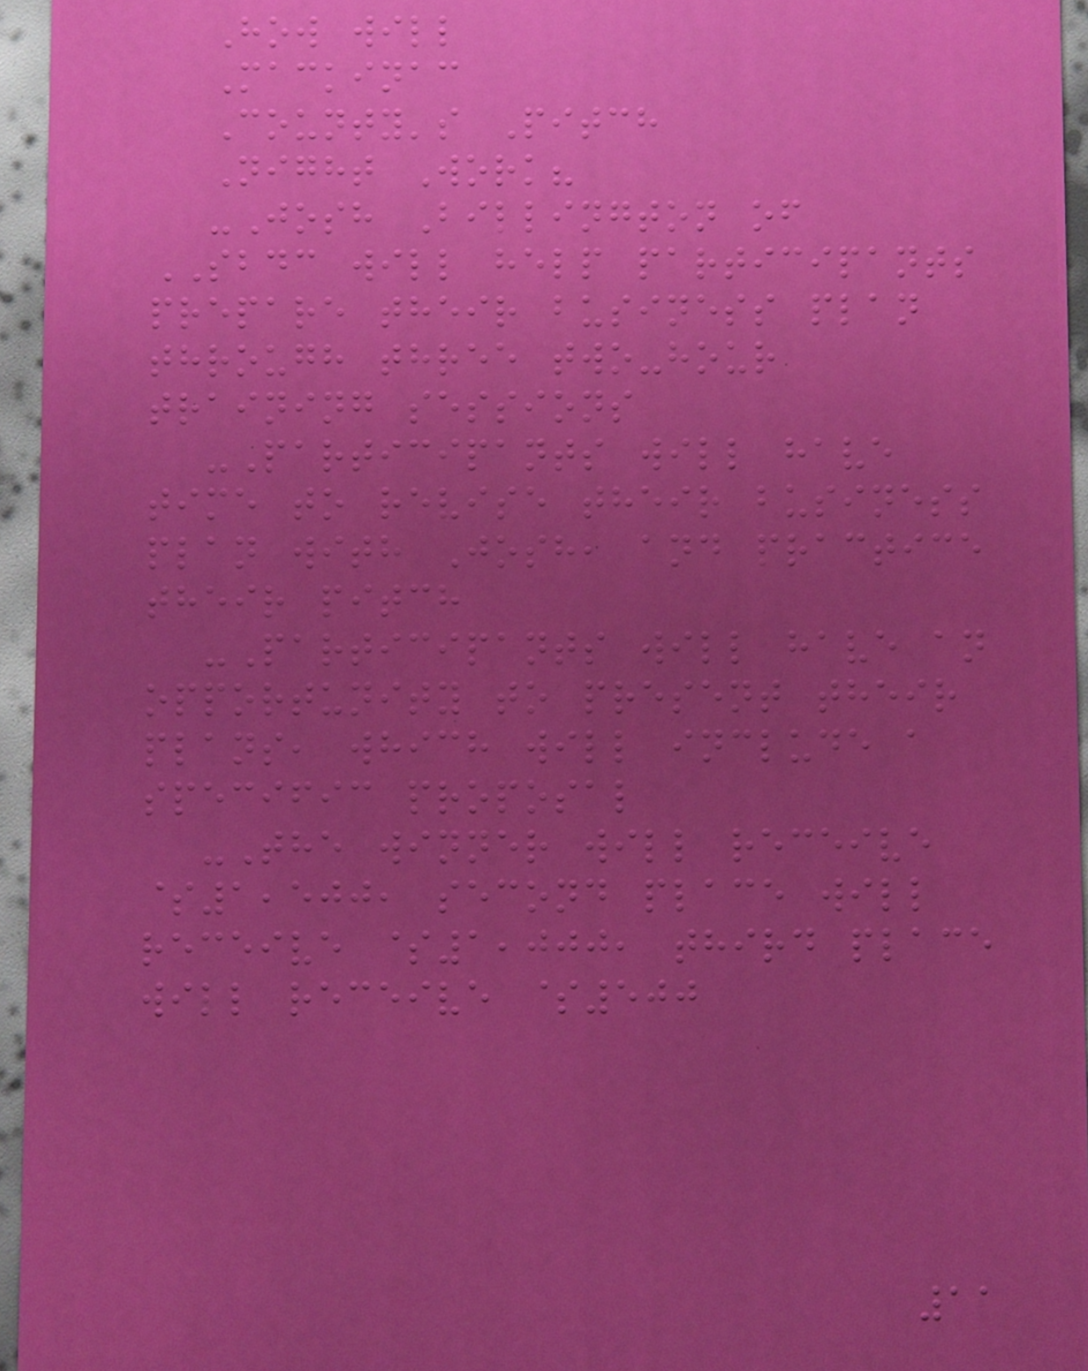How will
Mackinac
County's Pitch
Night Work?
-Josh Billington of
SBDC will help participants
prepare their business plan
through three two-hour
training sessions
-Participants will have
time to revise their business
plan with Josh, and practice
their pitch
-Participants will have an
opportunity to present their
plans, which will include a
specific proposal
-The winner will receive
$1,500, second place will
receive $1,000, third place
will receive $500
11
